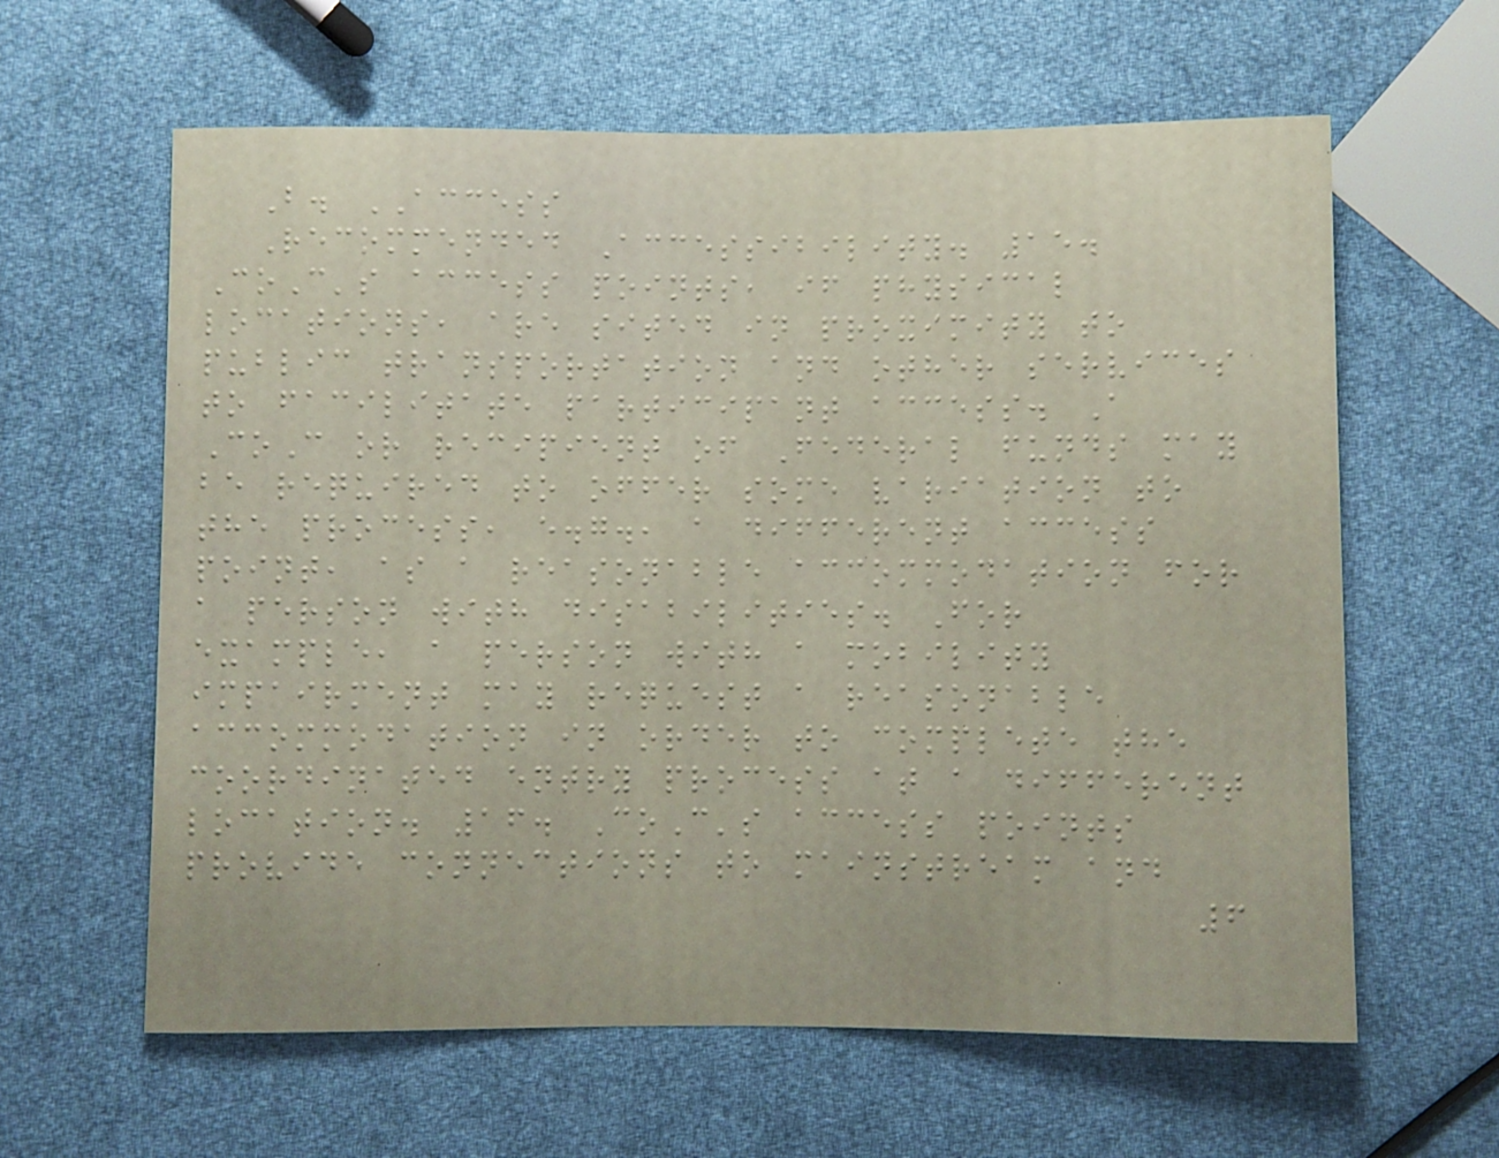B. ACCESS
Recommended Accessibility. 15.
CoC's access points, if physical
locations, are sited in proximity to
public transportation and other services
to facilitate participant access. A
CoC or recipient of Federal funds may
be required to offer some variation to
the process, e.g., a different access
point, as a reasonable accommodation for
a person with disabilities. For
example, a person with a mobility
impairment may request a reasonable
accommodation in order to complete the
coordinated entry process at a different
location. 16. CoC's access points
provide connections to mainstream and
6
